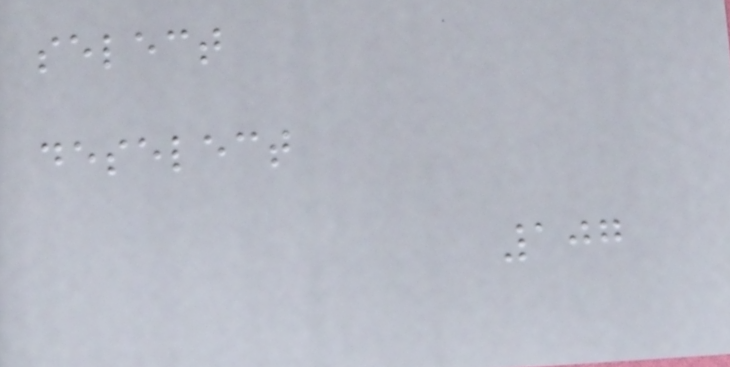select
deselect
107
